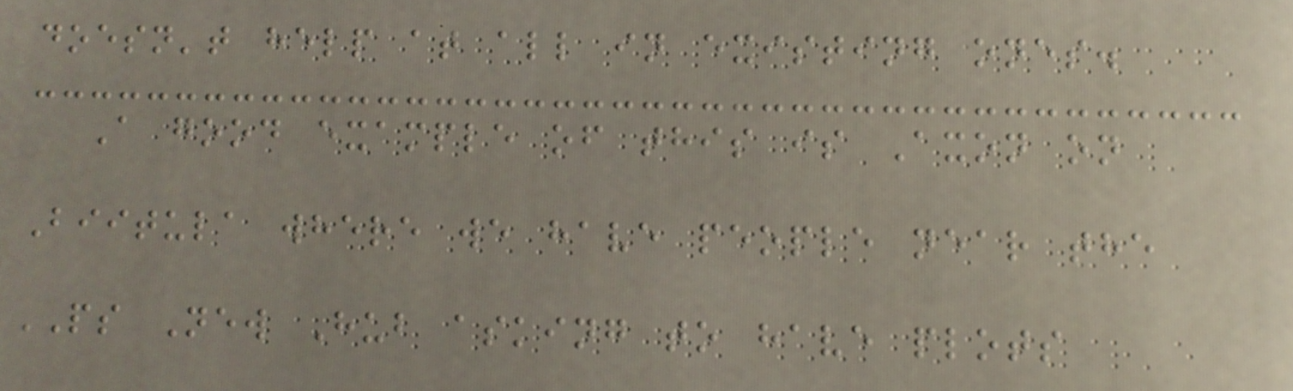doesn't help at all in existing ones.
A good example of this is Axon on
Biitula where we have people near the
PS New Hub asking to have plots
